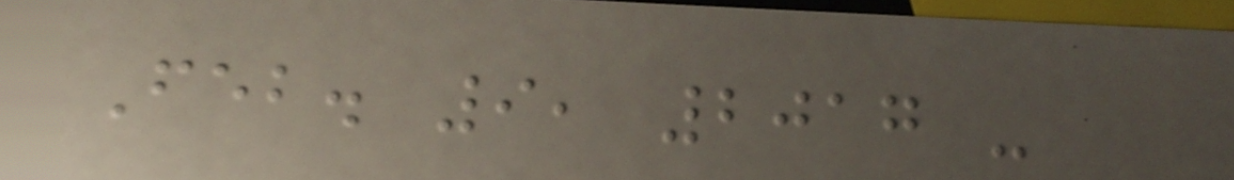Feb. 9, 2017 -
